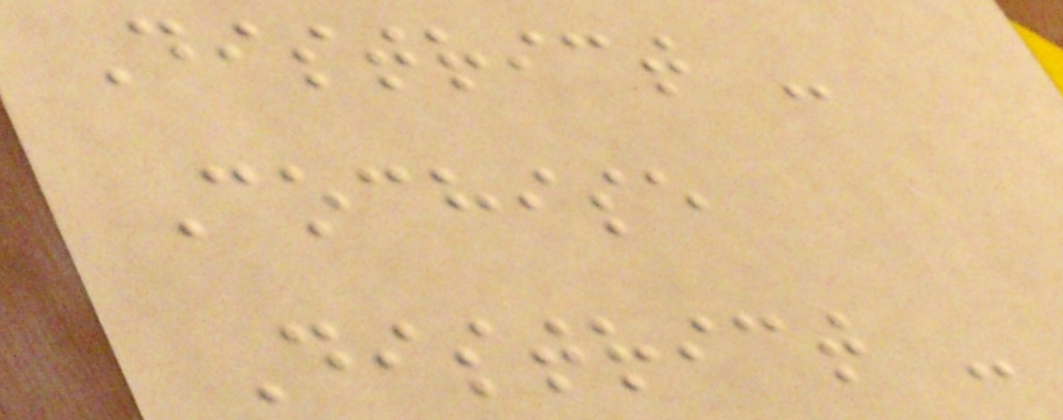District -
Cochise
District -
